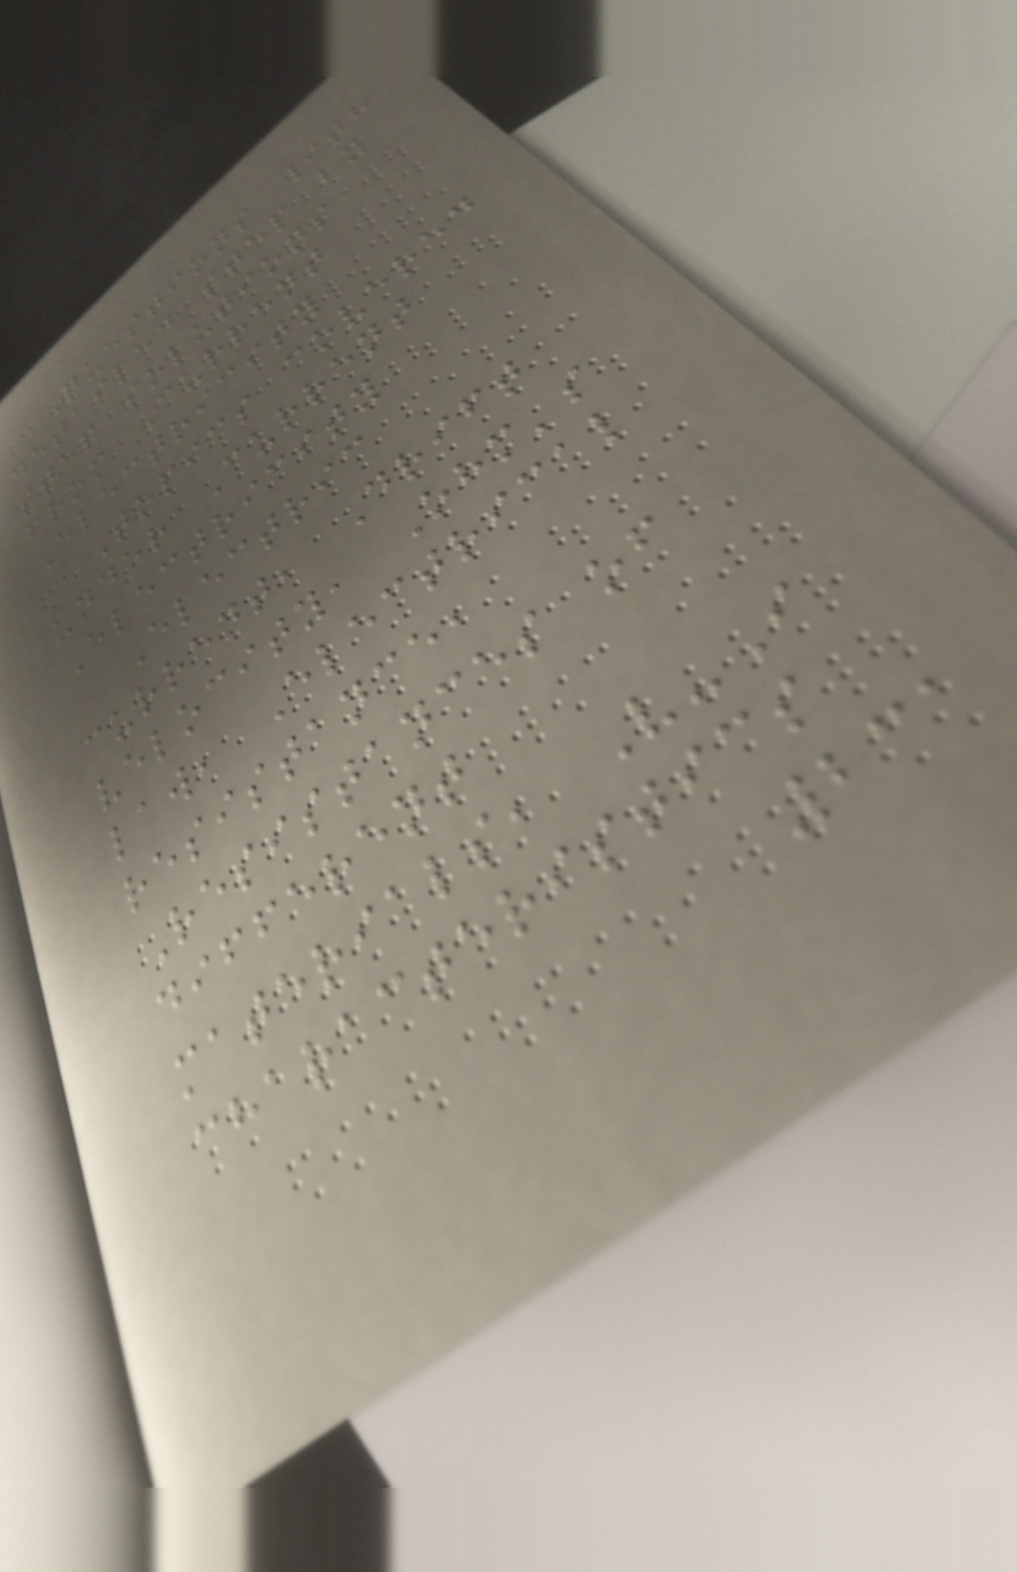Questions with
detailed step by
step solutions
from Current
Electricity
Topics covered
under Current
Electricity
Electric
current, Drift
velocity, Ohm's
law, Electrical
resistance,
Resistances of
different
materials, V-I
characteristics
231
